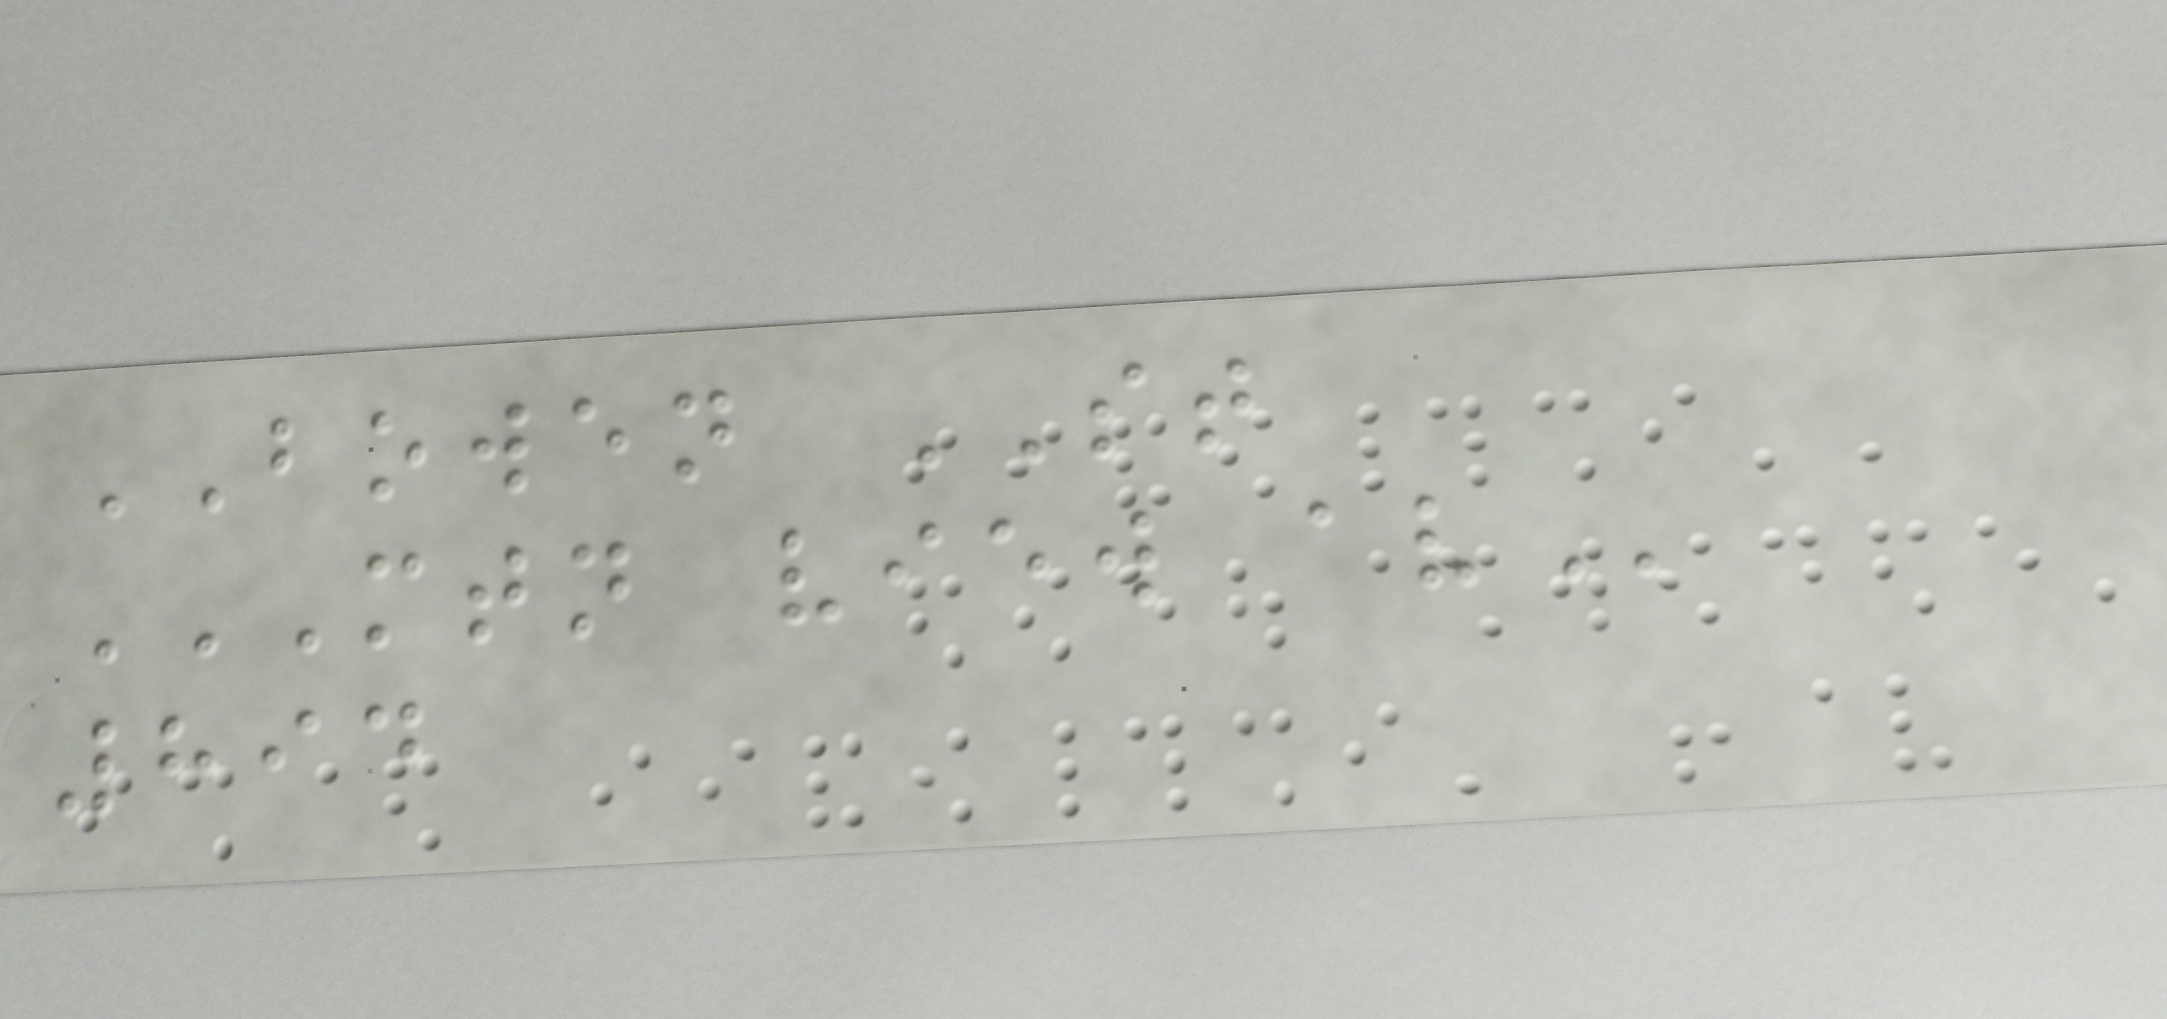BOWEN ST
MTN VIEW AV
894
